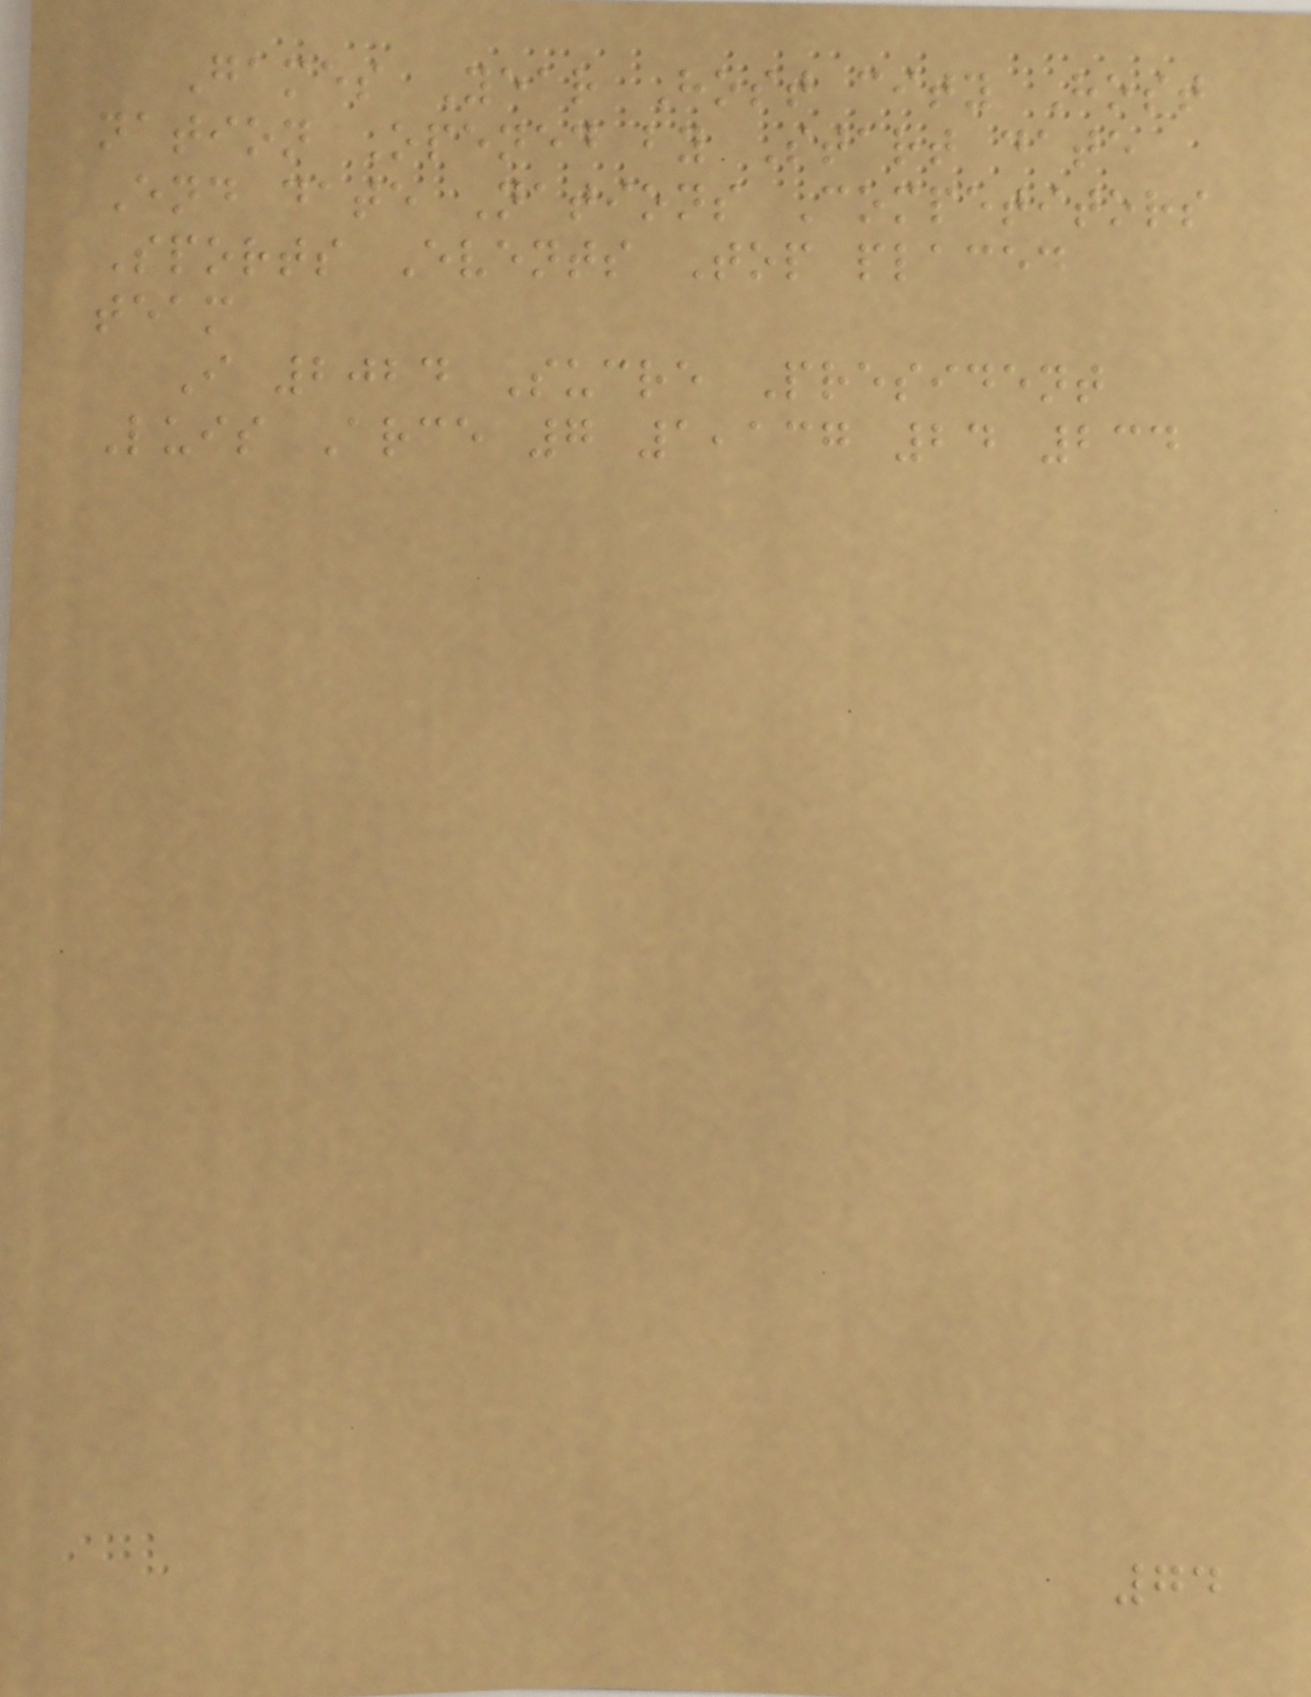Games Year Host city Host
nation Opened by Start date
End date Nations Competitors
Sports Events Top placed
team
I 2024 Sucre President
Luis Arce 7 1,137 24 234
74
